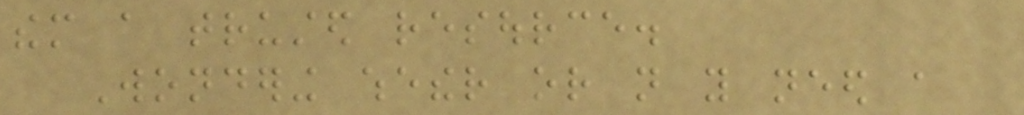them a trusted resource.
Wondering whether or not you need a
